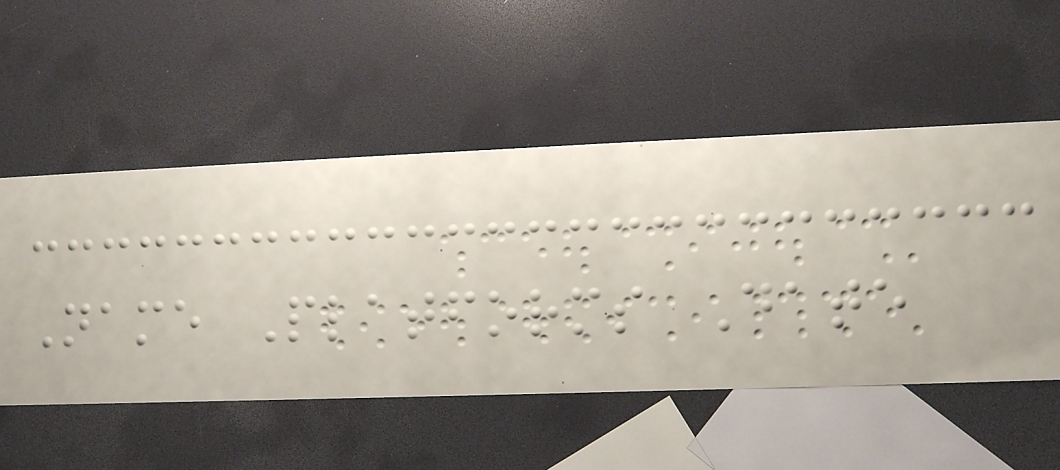Name Platforms Date
